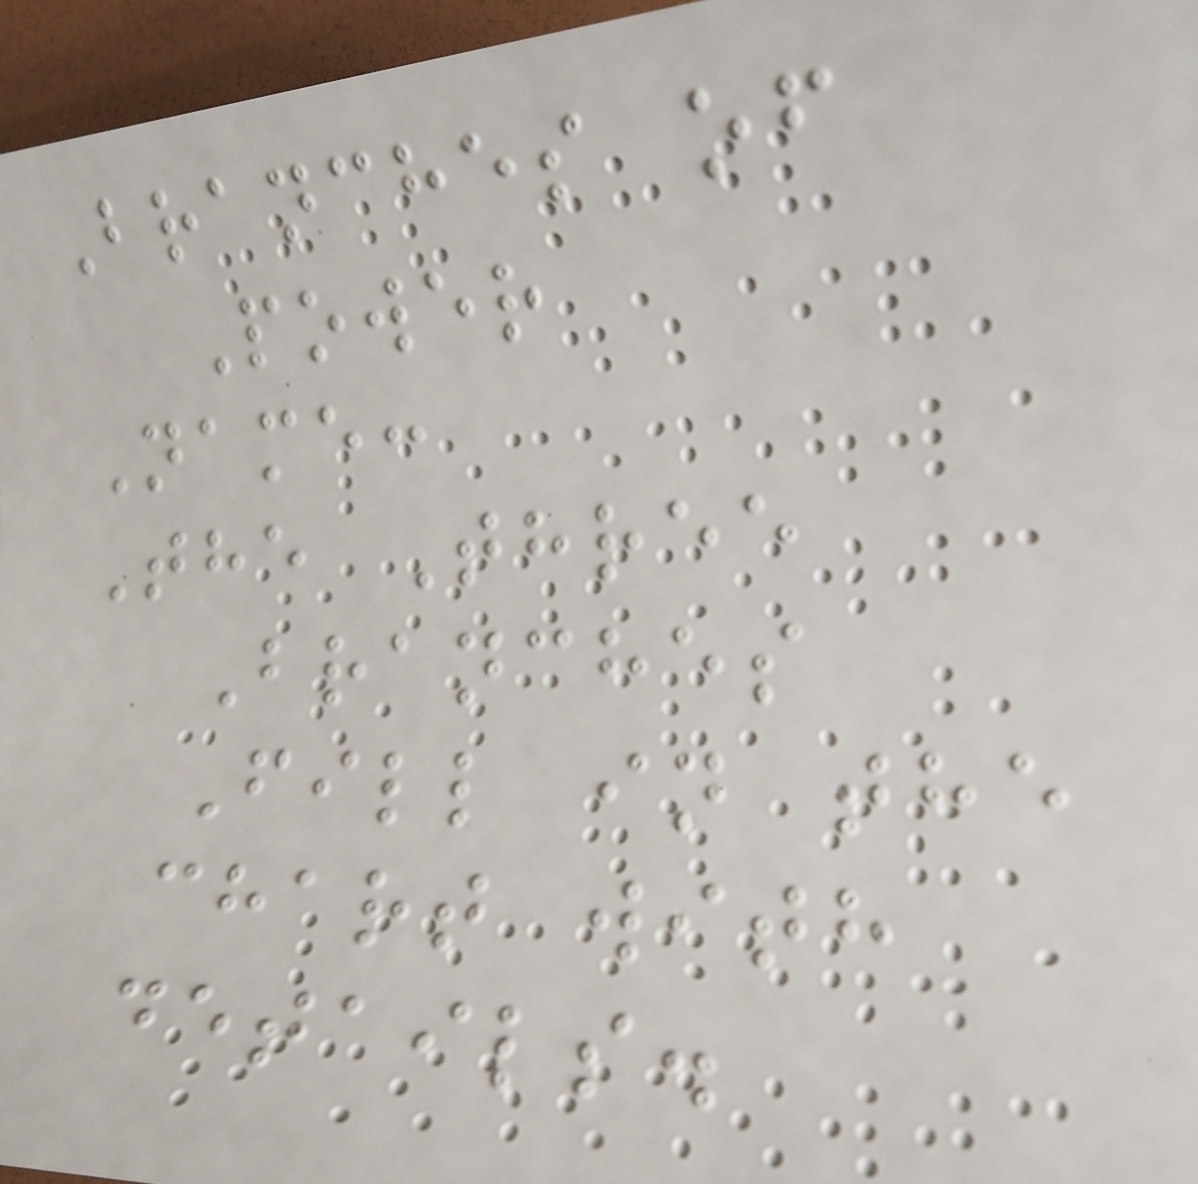Branches of
Power
Name:
The Three
Branches
Fill in the
chart with
details.
